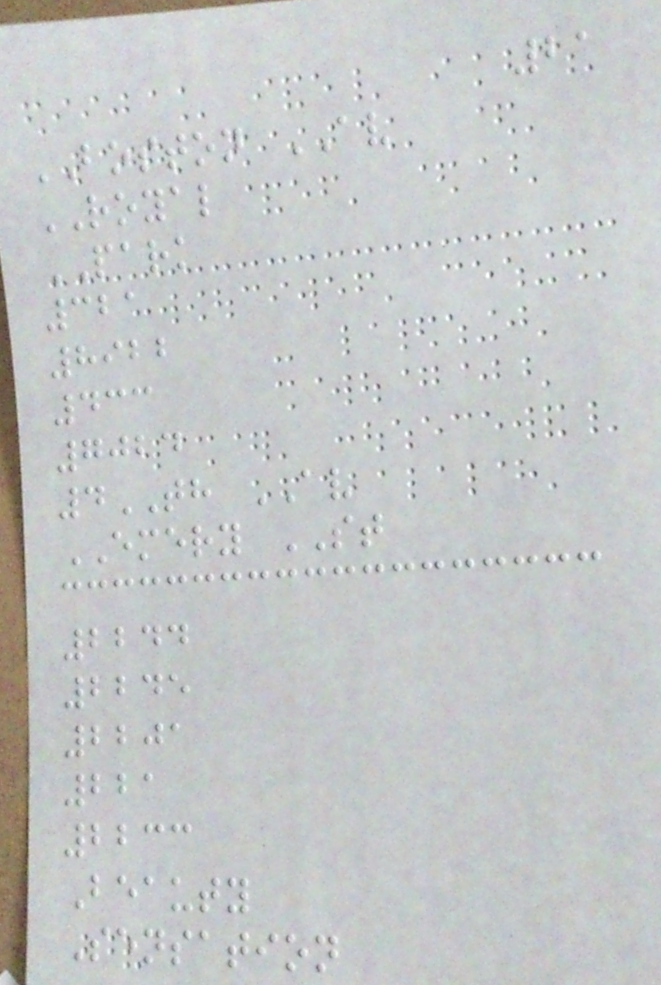21
BOSTON AV
ROYAL
PARK
321
8922
433
7024
4TH AV
EMERY ST
2244
2245
2201
221
2233
Beauty
Sensation
